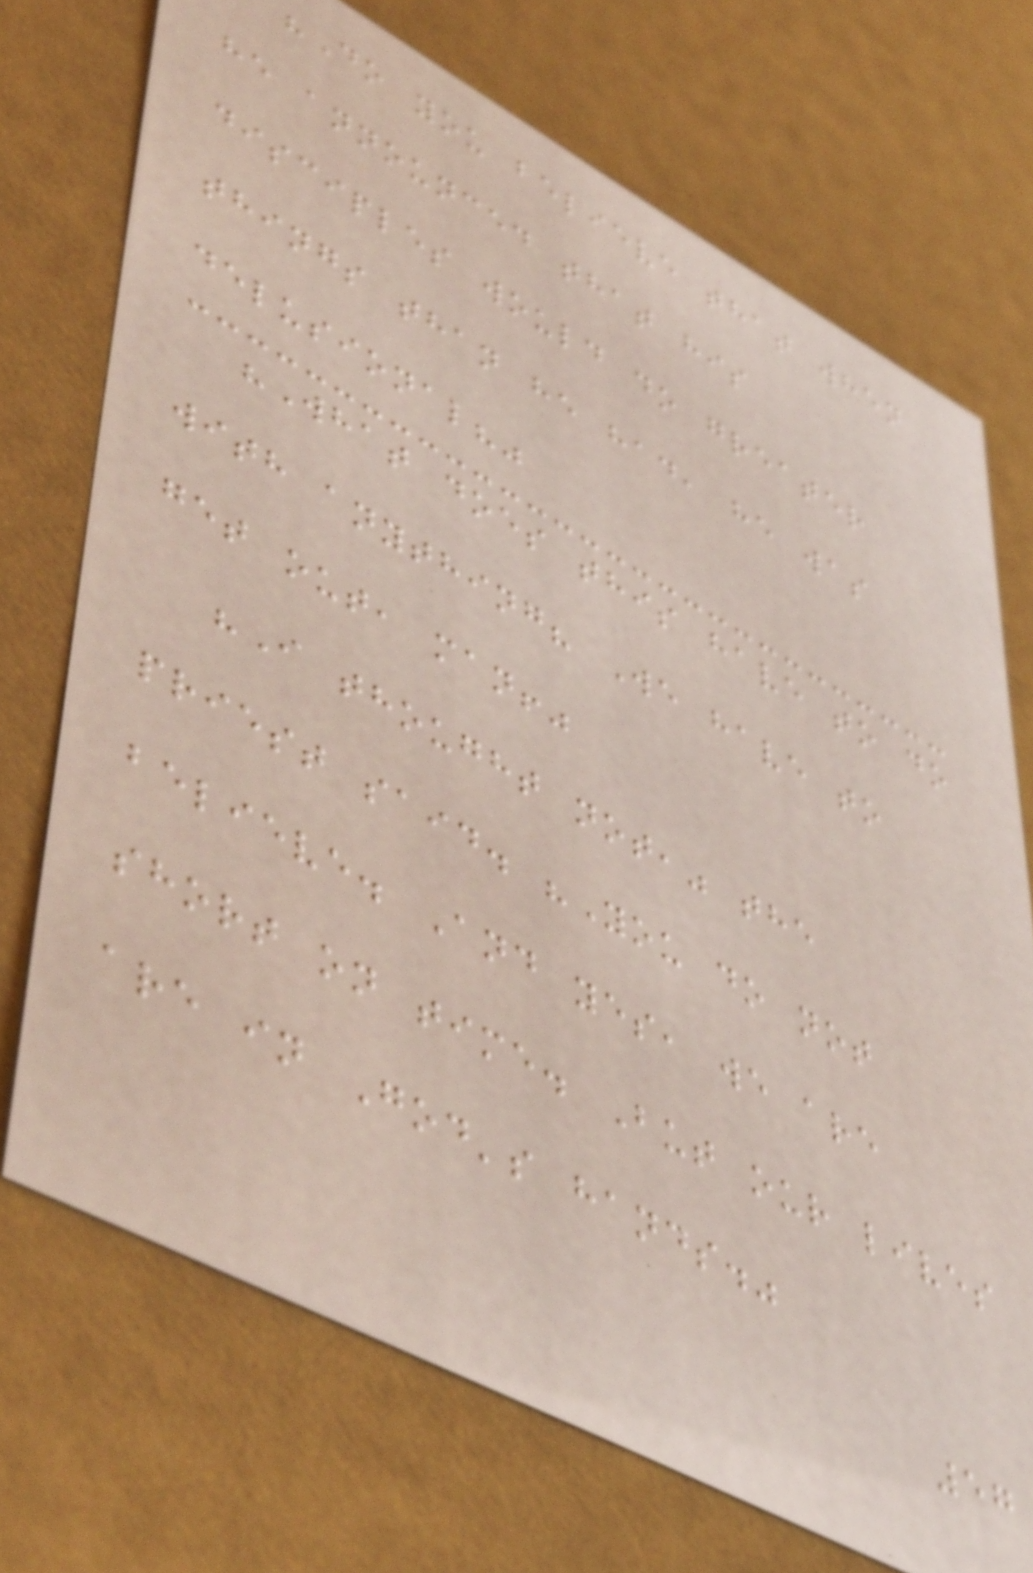"Do you believe that when
he announced that his
disciples would do greater
things than he had, he was
delusional?"
"What does this have to do
with anything? We have to
get out, man!"
"I thought not," the
priest said. "You do not
believe. And yes, we are
short on time. But our lives
are in God's hands."
57
